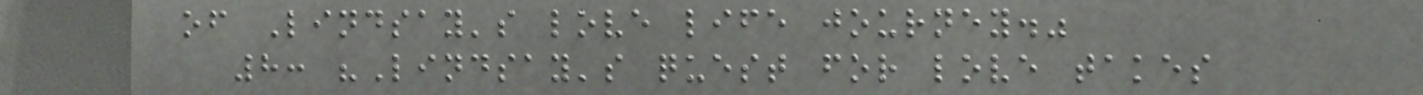of Lindsay's love life journey."
8: "Lindsay's quest for love takes
